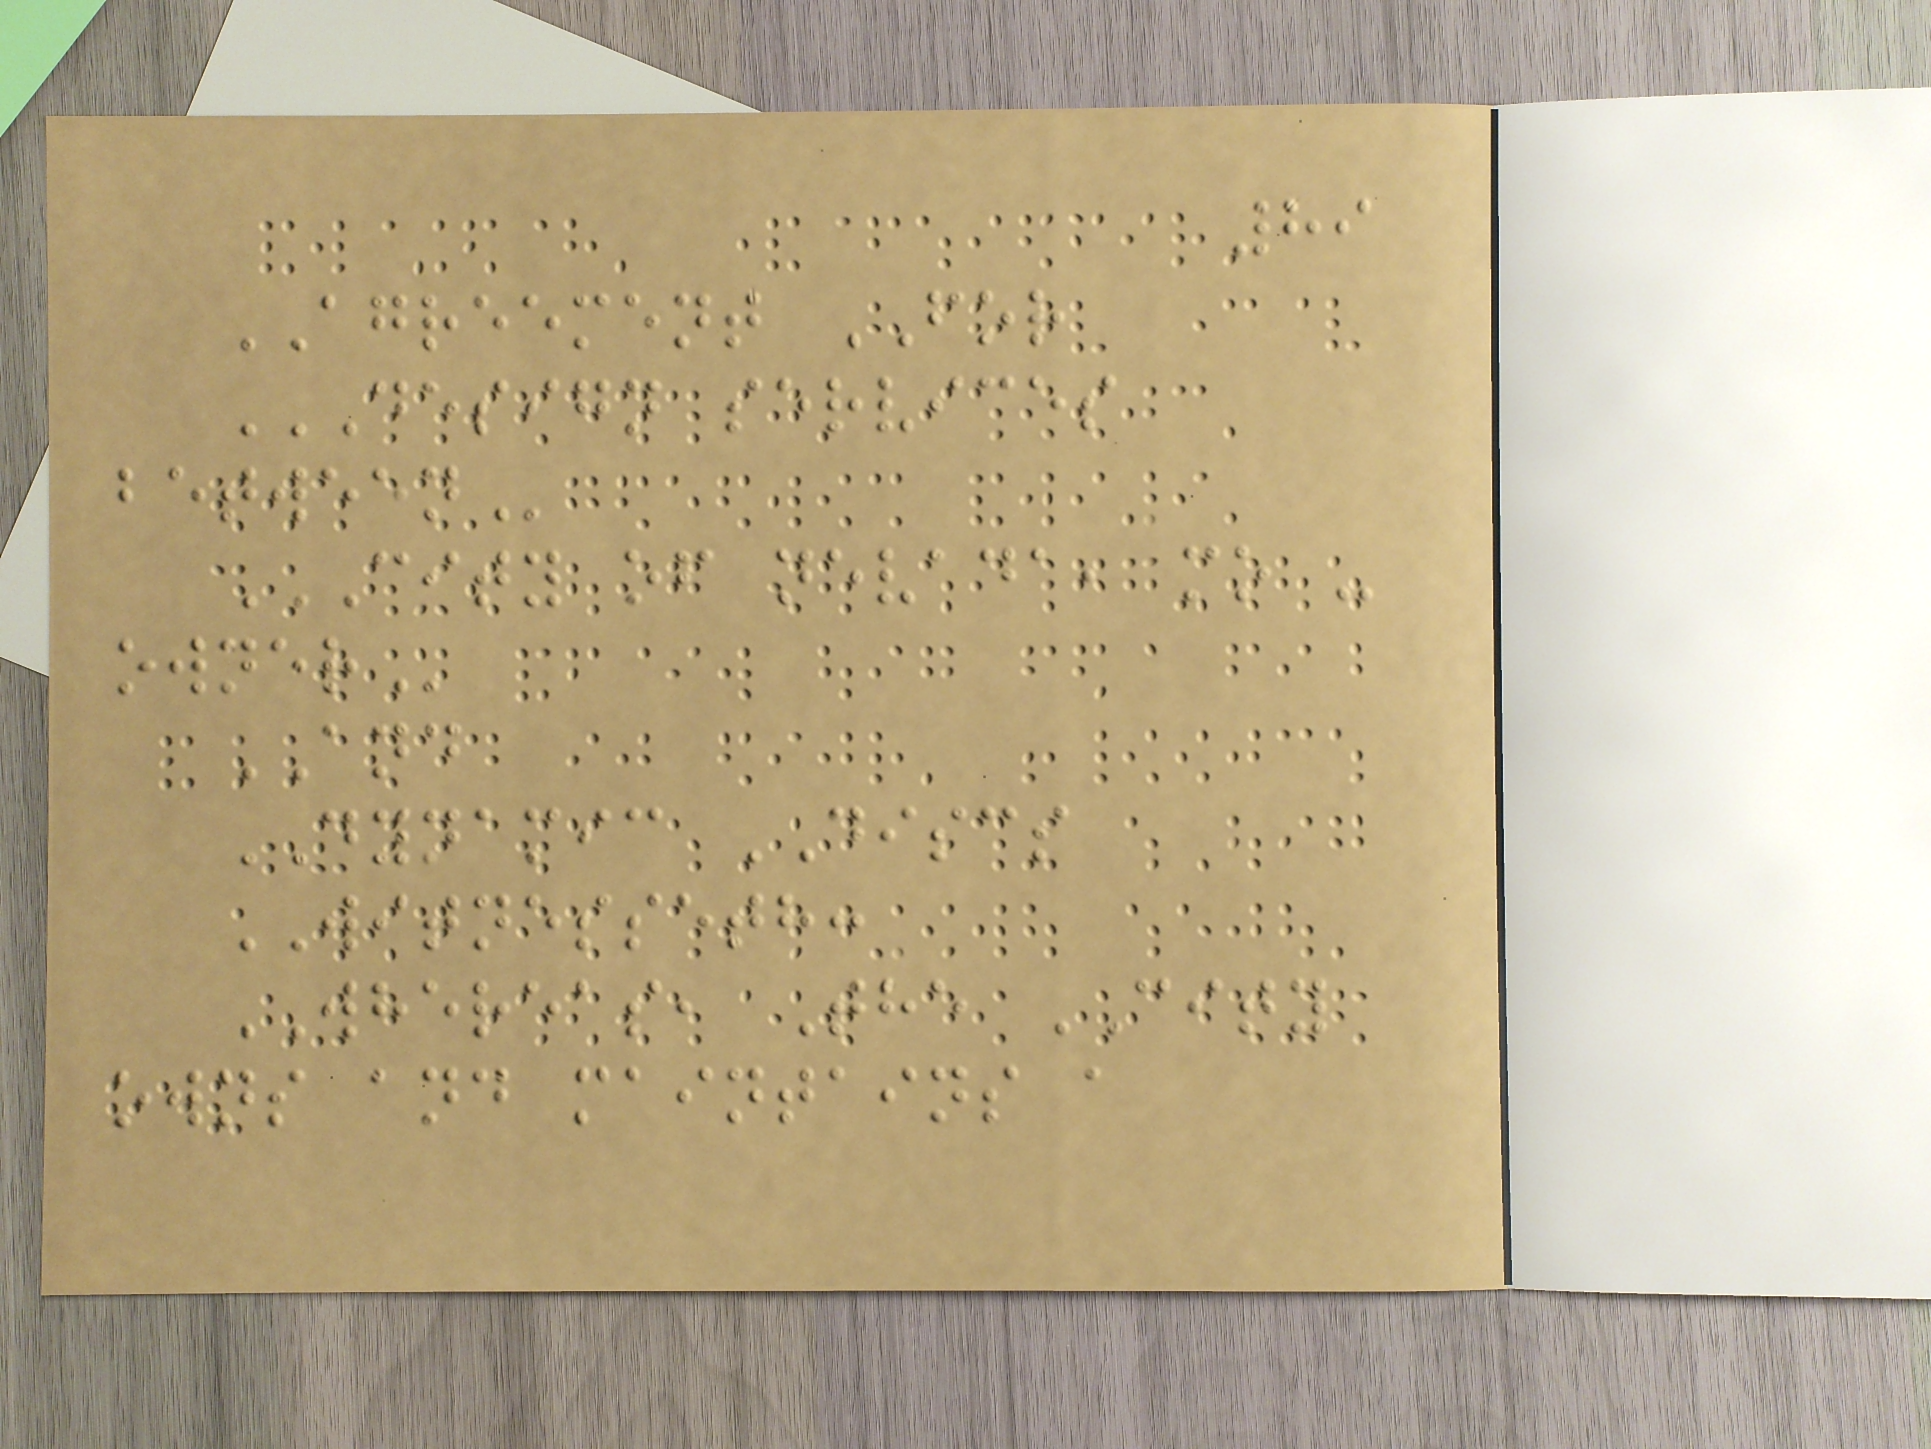89
AGREEMENT FOR
DESIGN SERVICES
BETWEEN
CITY OF NEVADA, MO -
OWNER
AND
DYNAMIC DISCS
WITNESSETH:
WHEREAS, The CITY
owns and maintains a
